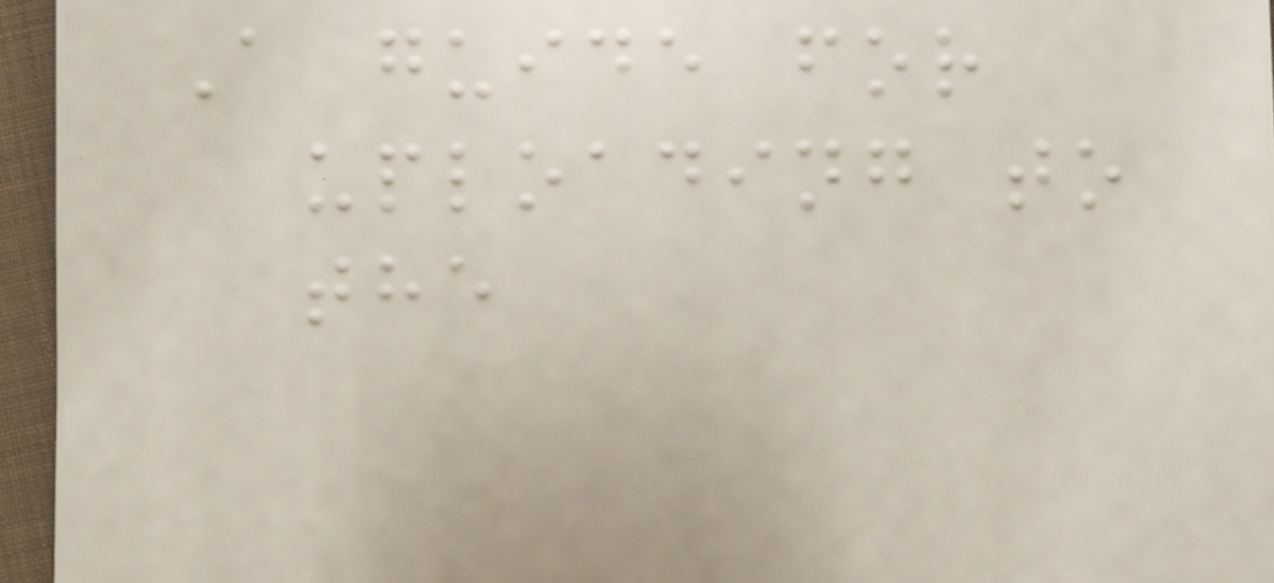A guide for
uploading to
the
